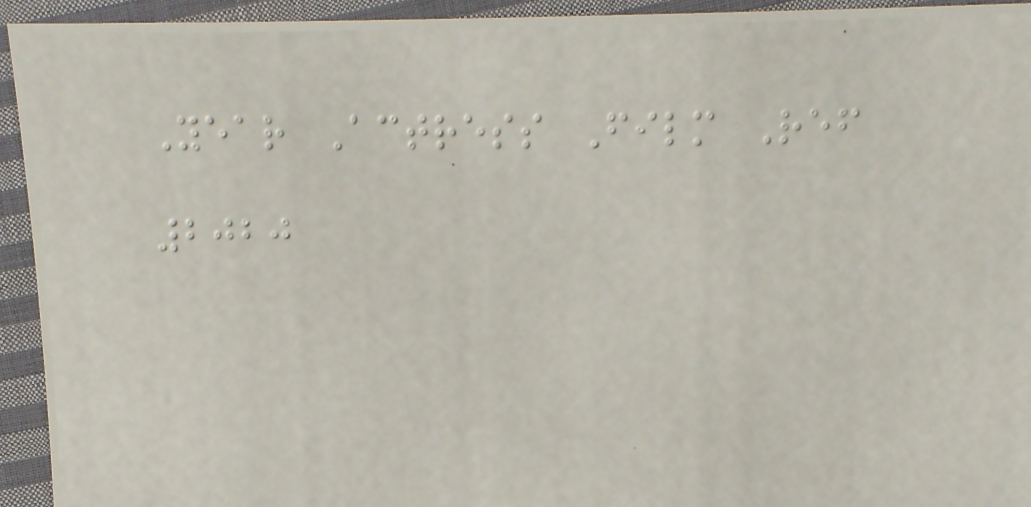Year Actress Film Ref
2020
